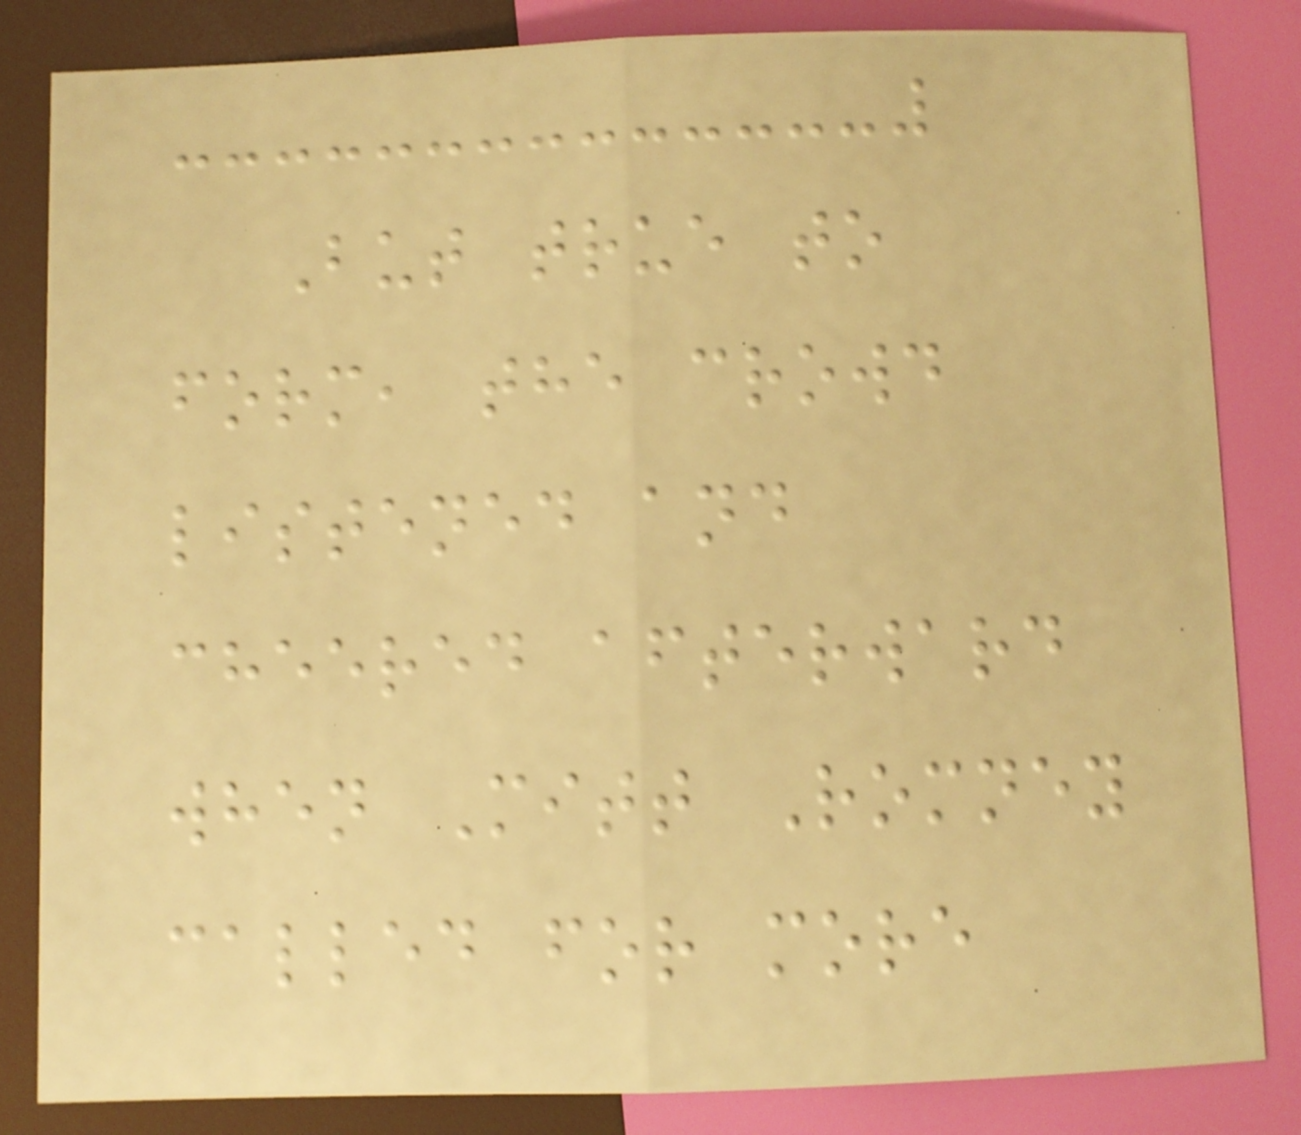But true to
form, the crowd
listened and
cheered afterward
when Mitt Romney
called for more
